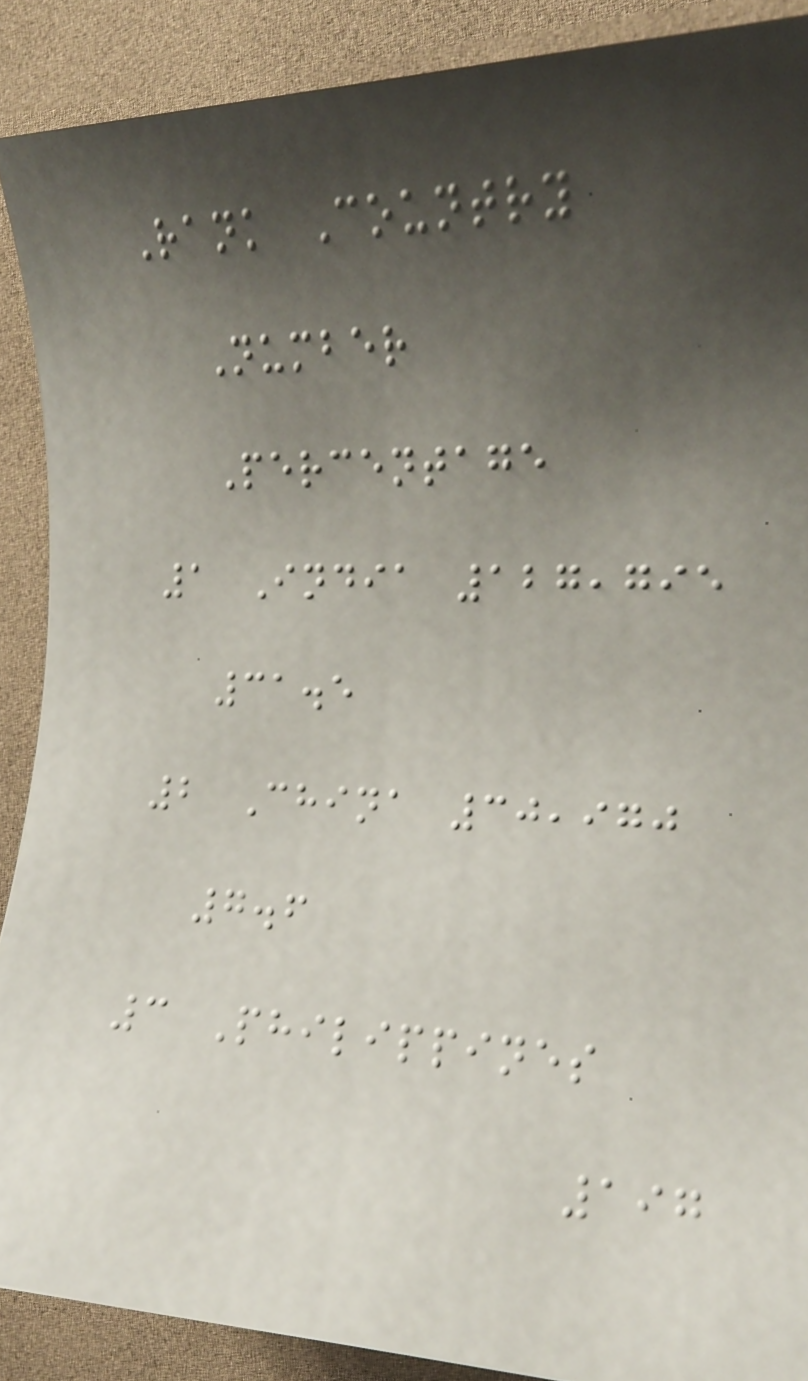Rank Country
Number
Percentage
1 India 127,795
31.5
2 China 30,970
7.6
3 Philippines
197
